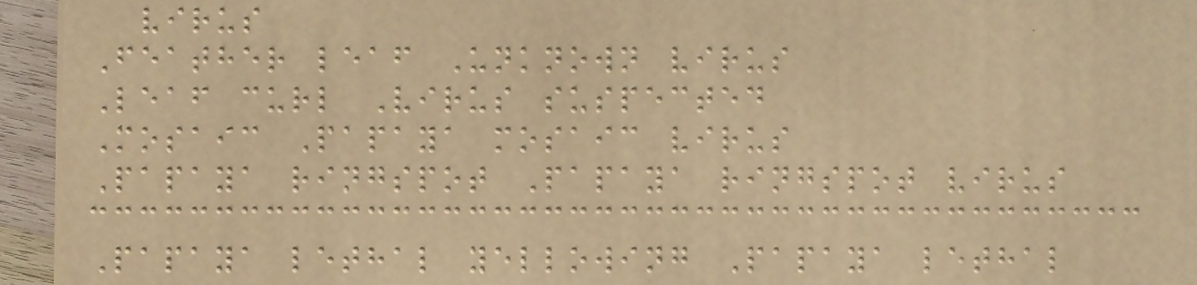virus
Feather leaf Unknown virus
Leaf curl Virus suspected
Mosaic Papaya mosaic virus
Papaya ringspot Papaya ringspot virus
Papaya lethal yellowing Papaya lethal
